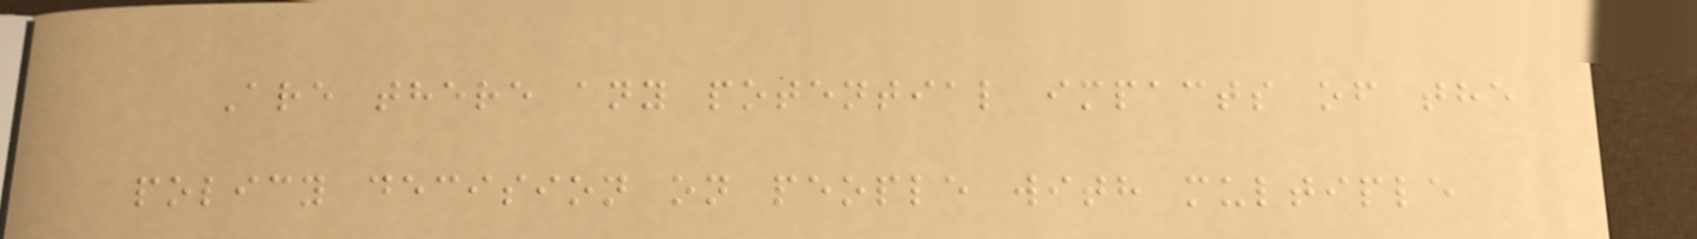Are there any potential impacts of the
policy decision on people with multiple
